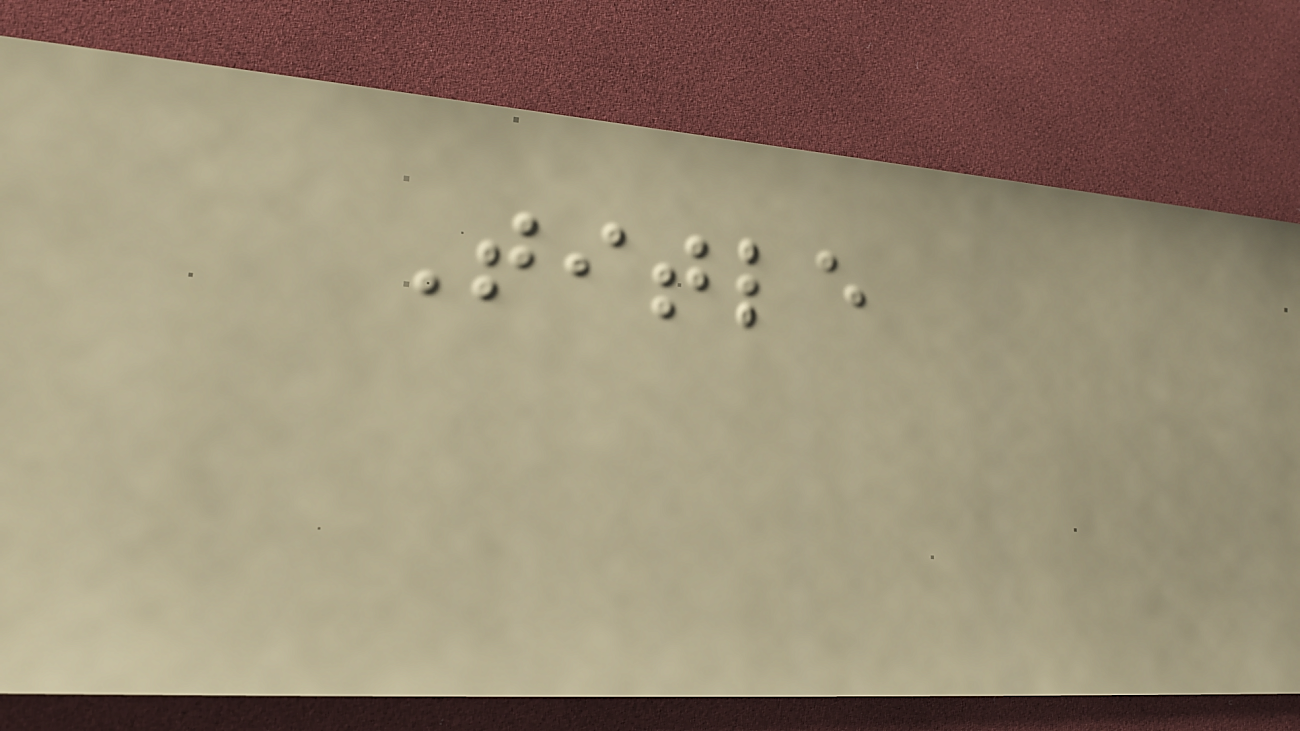Title
